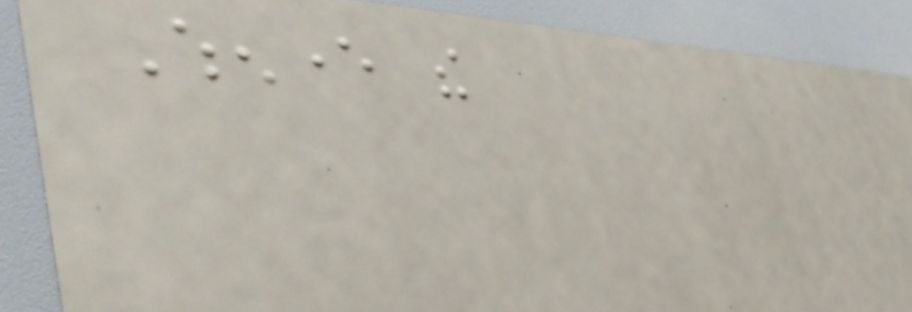Whenever the
